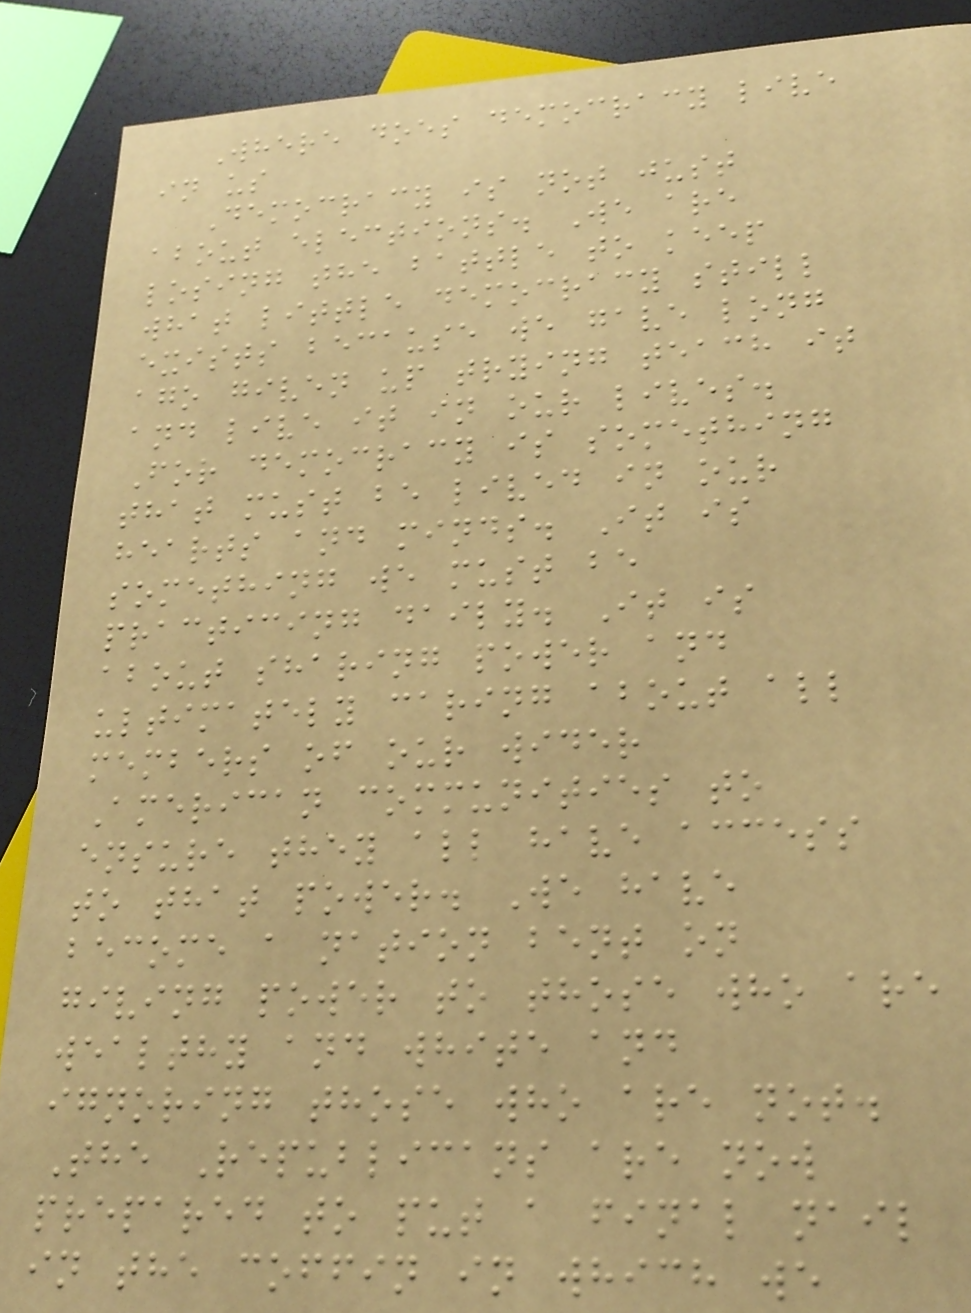Where does democracy live
in us
Democracy is not just
about elections. We are
losing the battle to keep
what little democracy still
exists because we gave long
ago given up trying teach it
and live it in our lives.
For democracy is something
that must be lived in our
hearts and minds. It is
something we must be
practicing daily. It is
about sharing power and
ultimately caring about all
members of our wider
American communities to
ensure they all have access
to that power. We have
become a nation bent on
giving power to those who are
wealthy and white and
ignoring those who are not.
The Republicans are now
prepared to put a final nail
in the coffin in which we
